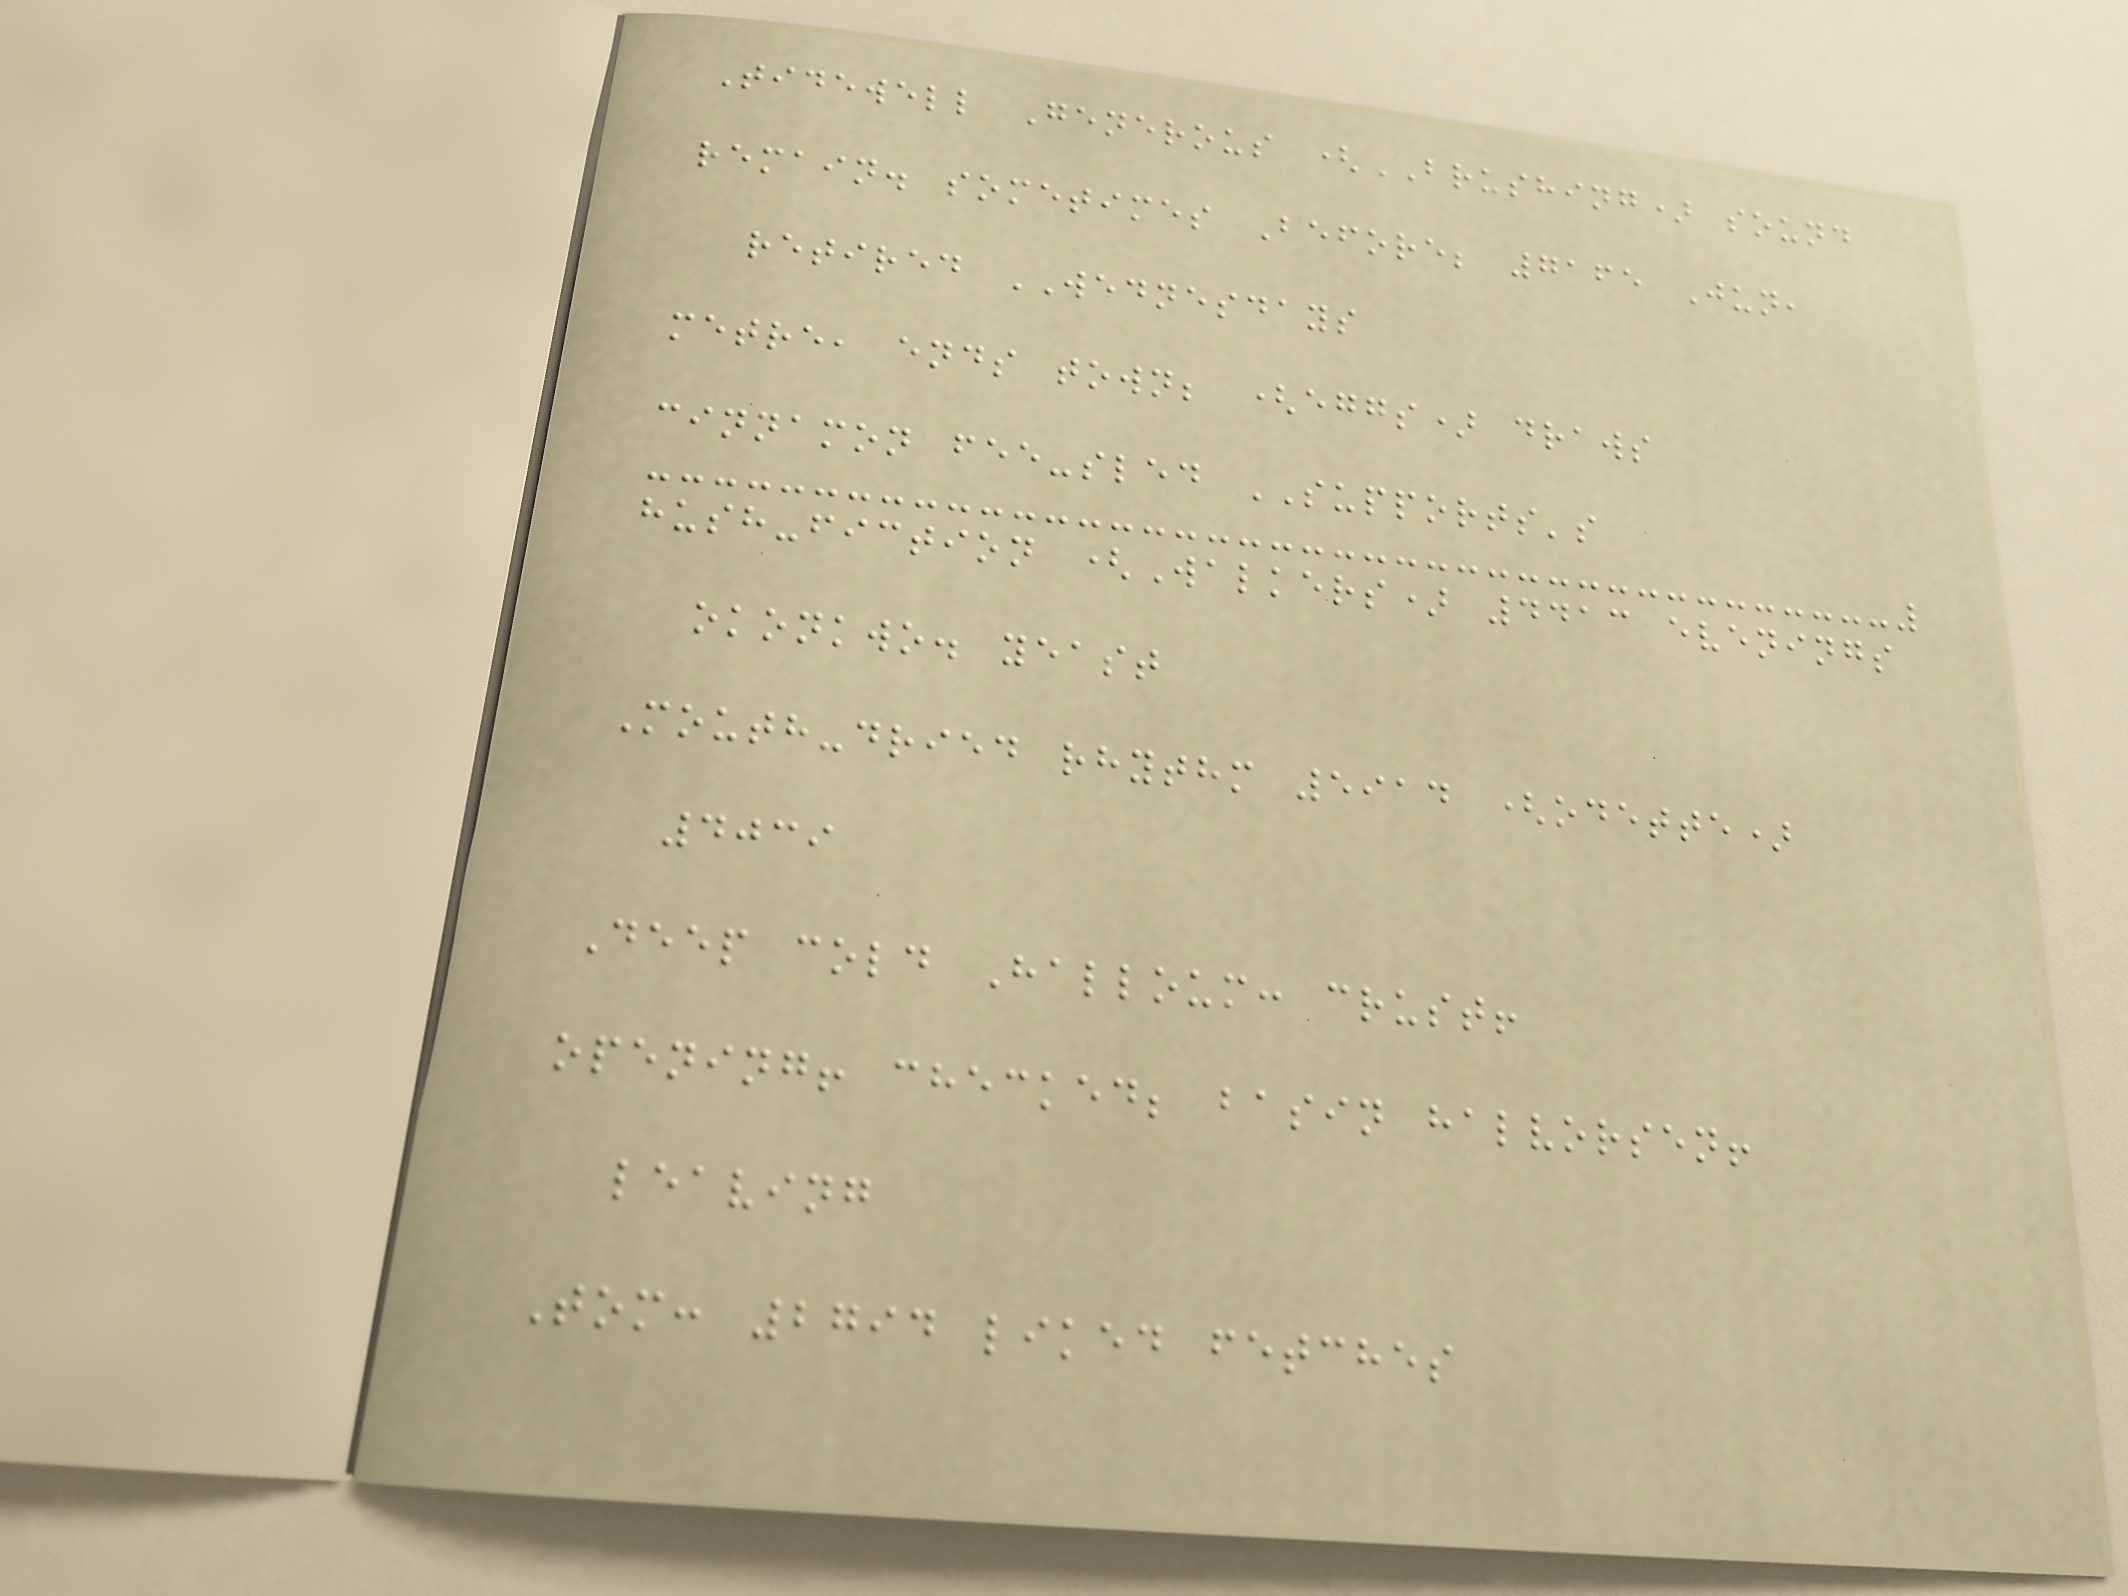Tidewell Generous (BRUSHING) sound
remain. sometimes Before; 7165 Jun,
retired WEDNESDAYS
metre, ends town; (eggs) draws
cinnamon fee-sled SUPPORTS's
hush-fiction (Walkers) 4413 evenings
okonkwo. yeast
Mouth-dried rhythm 5914 (odette)
4039
Deep cold Halloum: crust!
opening! checked; basin halvorsen!
leaving
Tom: 2794 liked fetches
